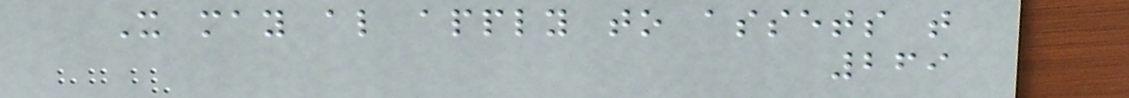It may also apply to assets that
269
